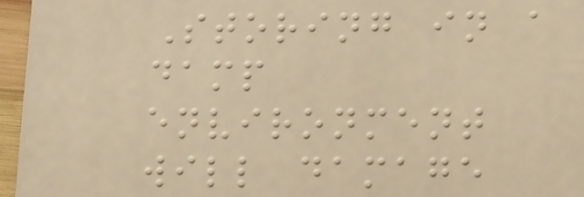Storing in a
damp
environment
will damage
